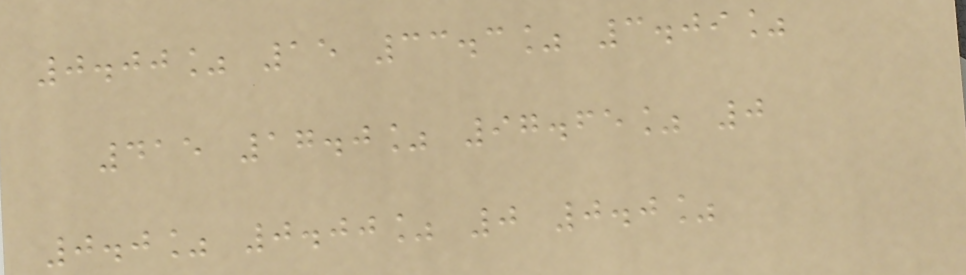0.00% 15 33.3% 3.09%
415 17.0% 97.65% 0
0.0% 0.00% 0 0.0%
